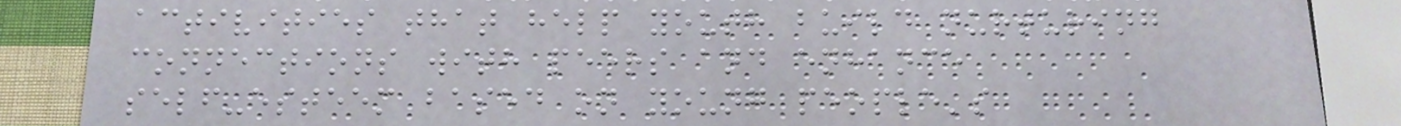activities that help youth build nurturing
connections with peers and enhance
self-esteem based on young people's
